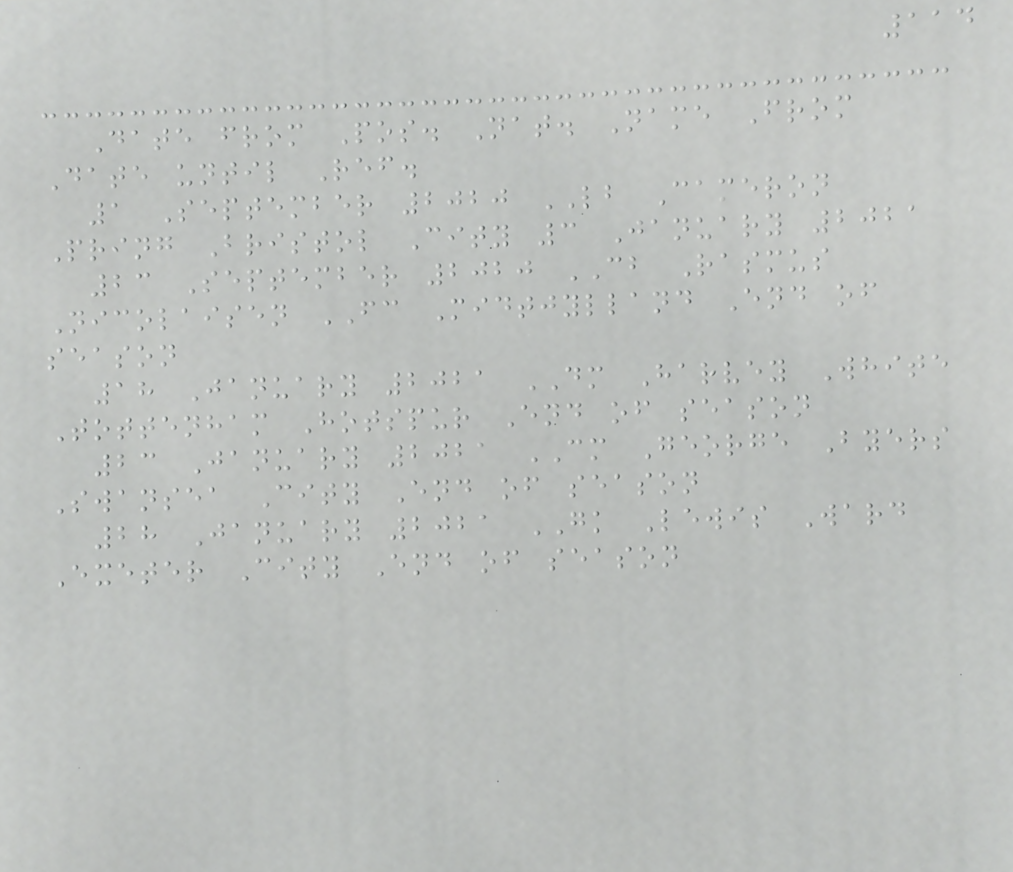114
Date from Pos. Nat. Name From
Date until Ref.
1 September 2020 LB Cameron
Pring Bristol City 3 January 2021
23 September 2020 CB Rasmus
Nicolaisen FC Midtjylland End of
season
18 January 2021 DM Harvey White
Tottenham Hotspur End of season
23 January 2021 CM George Byers
Swansea City End of season
28 January 2021 GK Lewis Ward
Exeter City End of season
